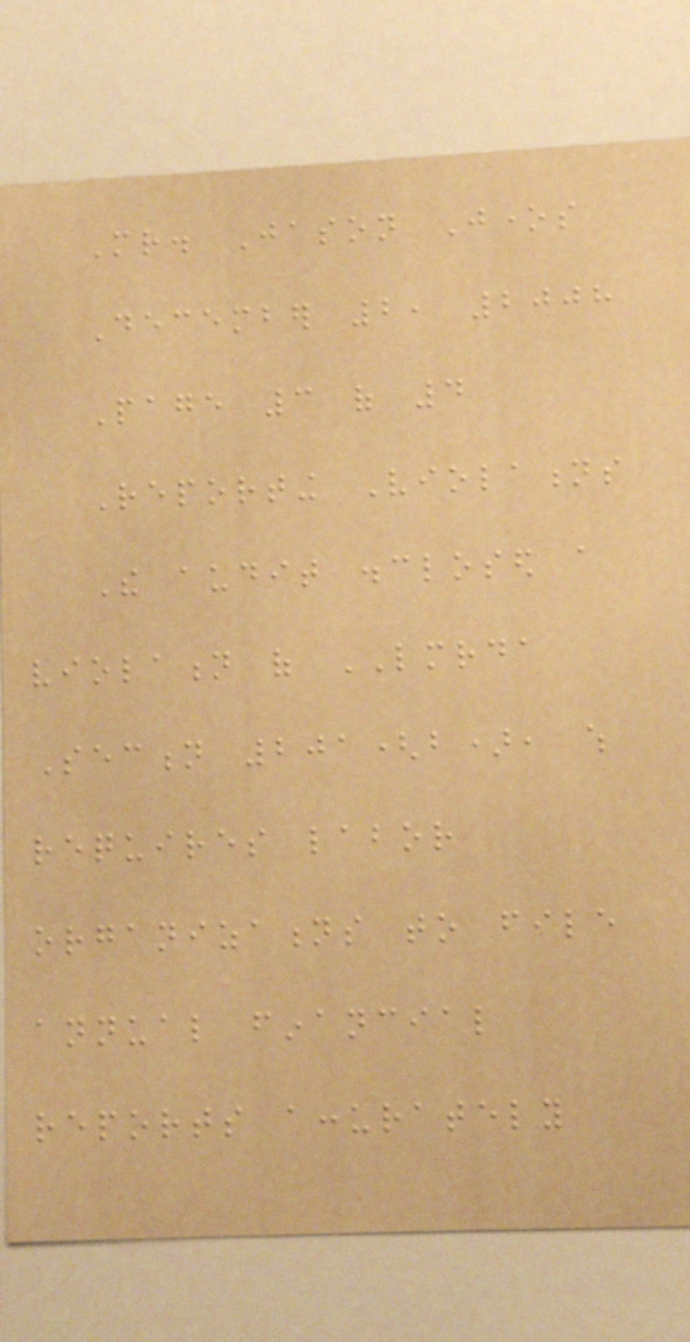Mr. Jason Jones
December 2, 2008
Page 3 of 4
Reporting Violations
The audit disclosed a
violation of LMRDA
Section 201(b), which
requires labor
organizations to file
annual financial
reports accurately
